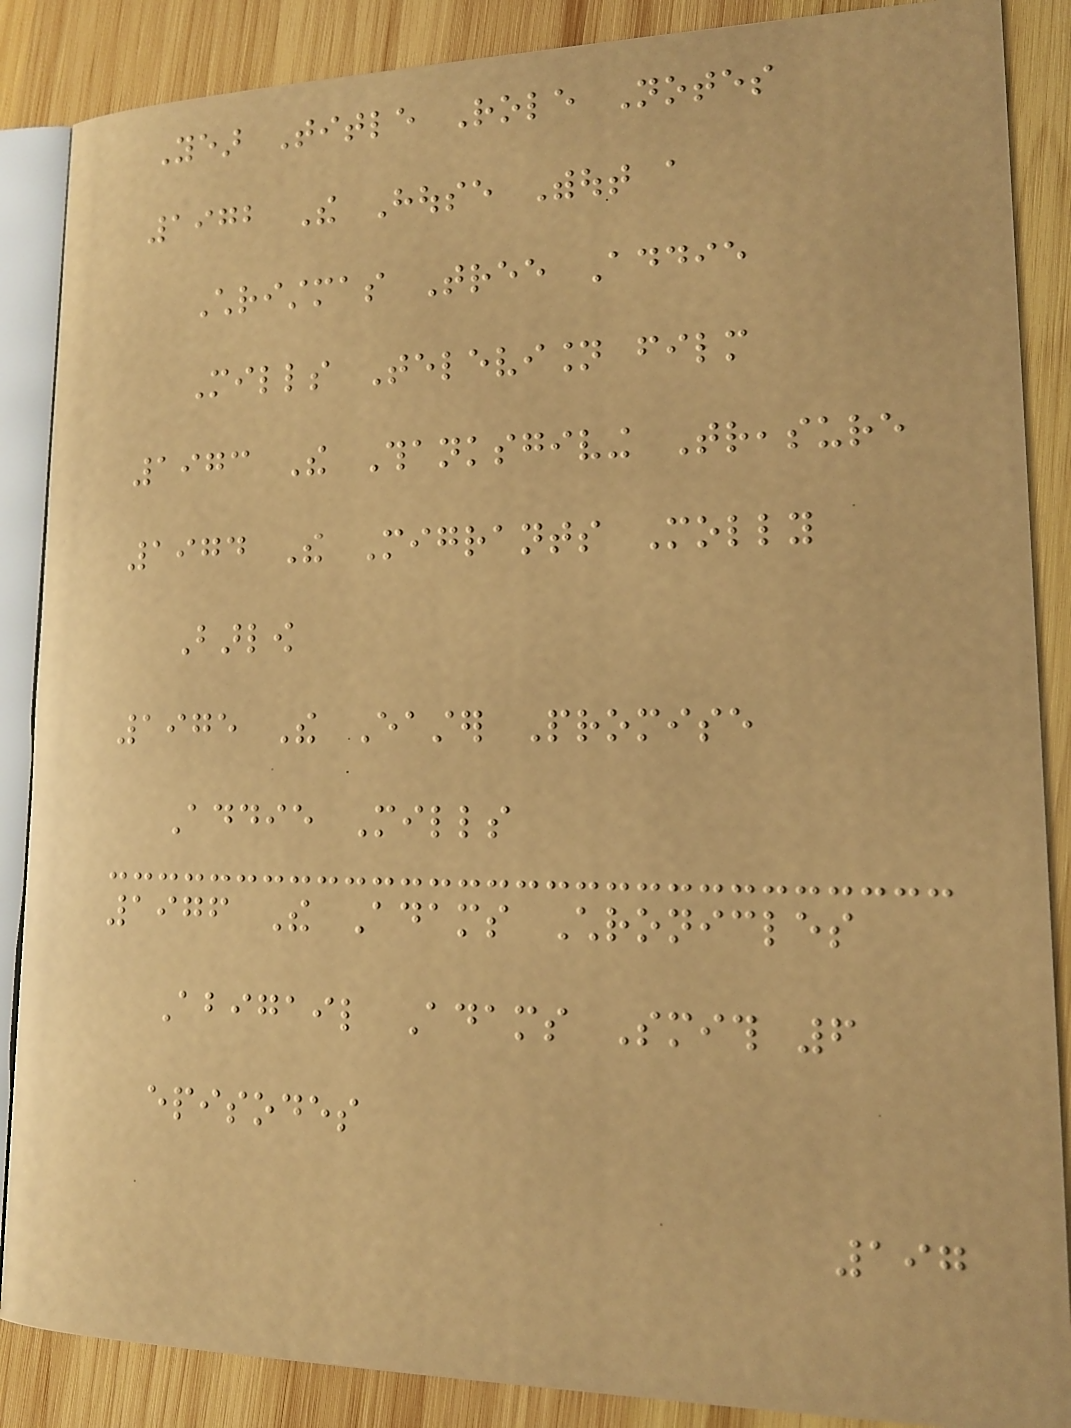Year Title Role Notes
1972 The House Without a
Christmas Tree Addie
Mills Television film
1973 The Thanksgiving Treasure
1974 The Migrants Molly
Barlow
1975 The Easter Promise
Addie Mills
1976 The Adams Chronicles
Abigail Adams Smith 6
episodes
197
